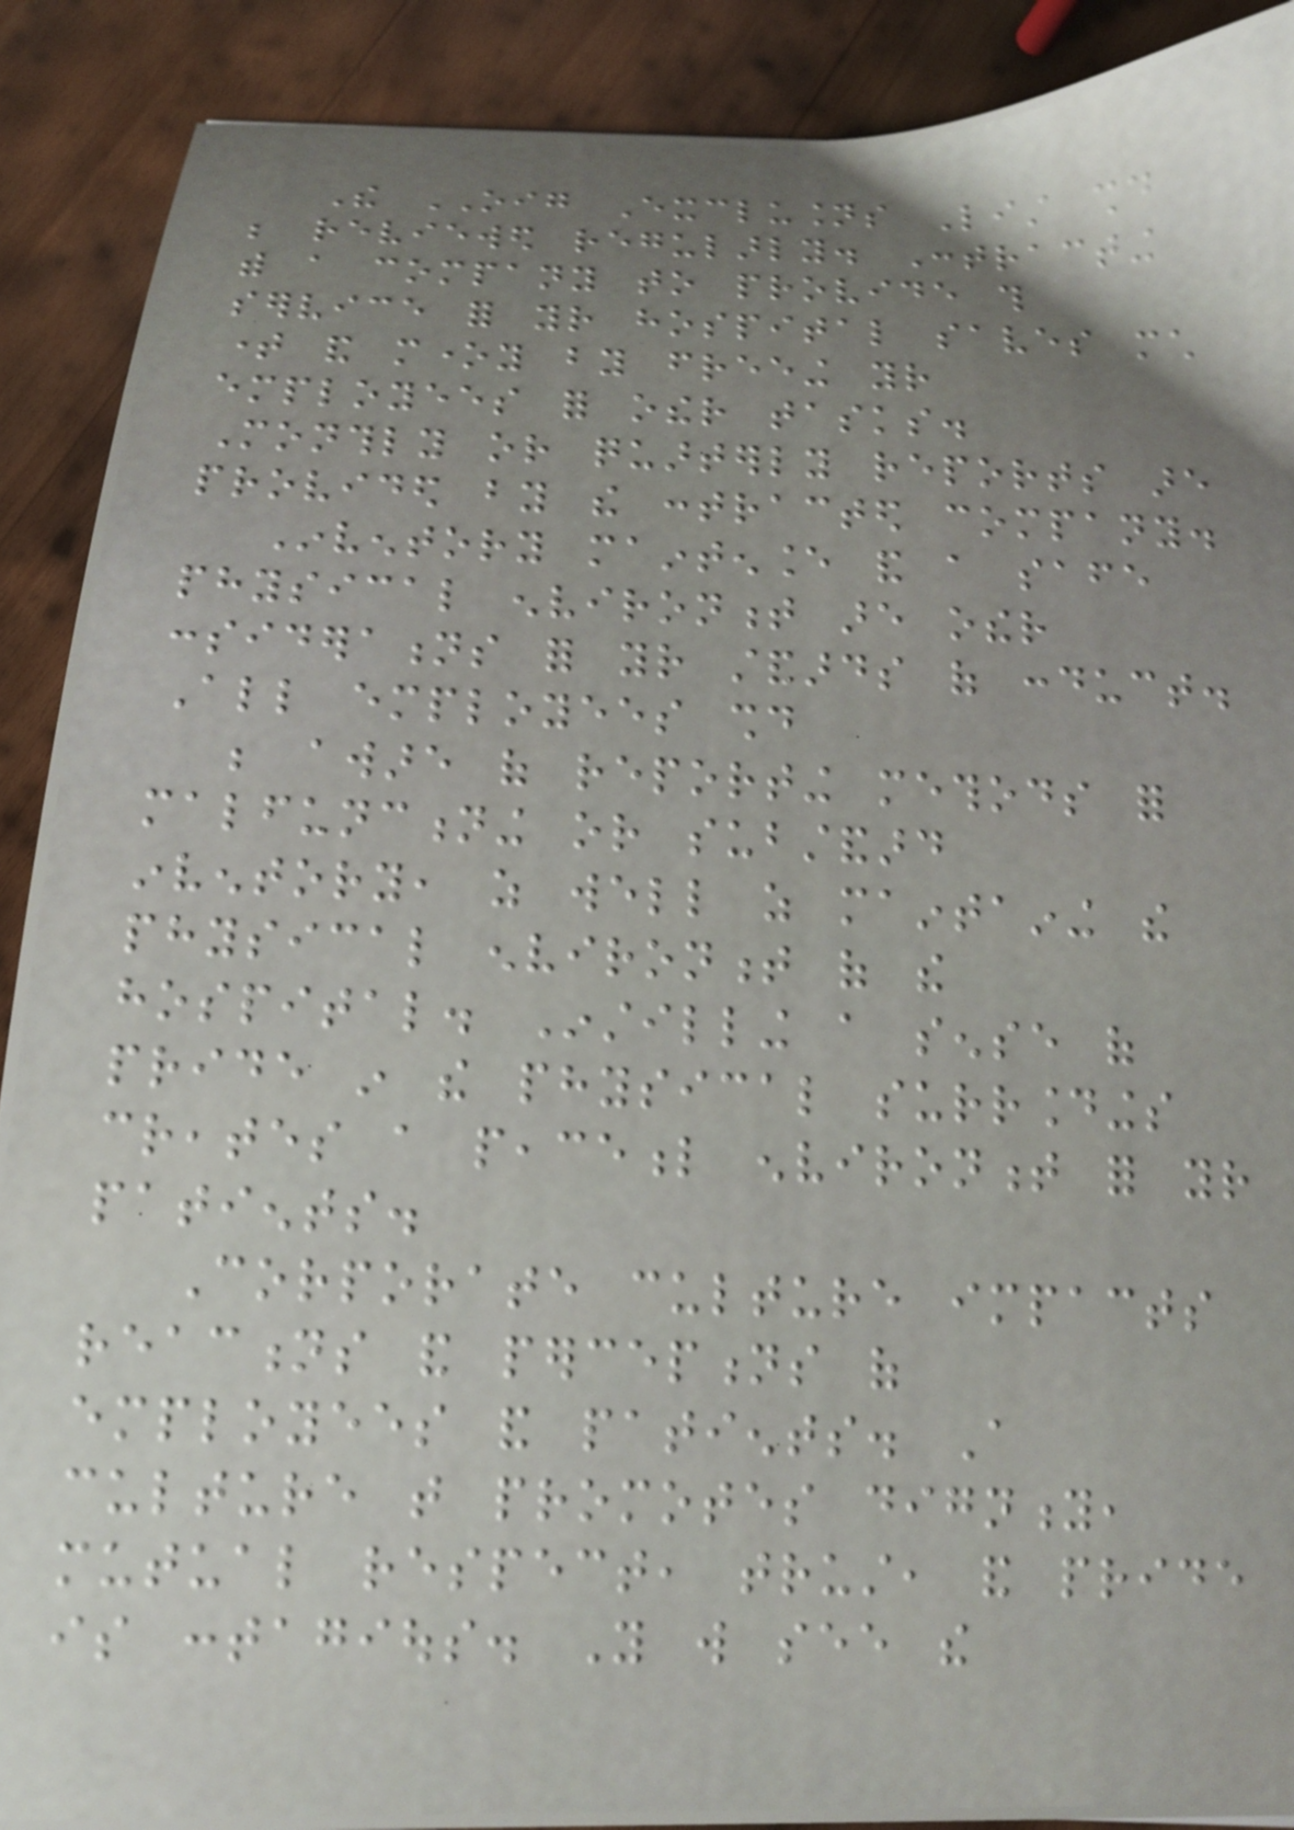The OIG Exclusions List should
be reviewed regularly. Contracting
with a company to provide this
service for your hospital saves much
time and money by freeing your
employees for other tasks.
Monthly or quarterly reports are
provided by the contracted company.
Inventory maintenance and a safe
physical environment are other
considerations for your standards of conduct.
All employees should
be aware of reporting methods for
malfunctioning or substandard
inventory, as well as maintaining the
physical environment of the
hospital. Instilling a sense of
pride in the physical surroundings
creates a peaceful environment for your
patients.
Corporate culture impacts
reactions and perceptions of
employees and patients. A
culture that promotes dignity,
mutual respect, trust, and pride
is contagious. You will see the
